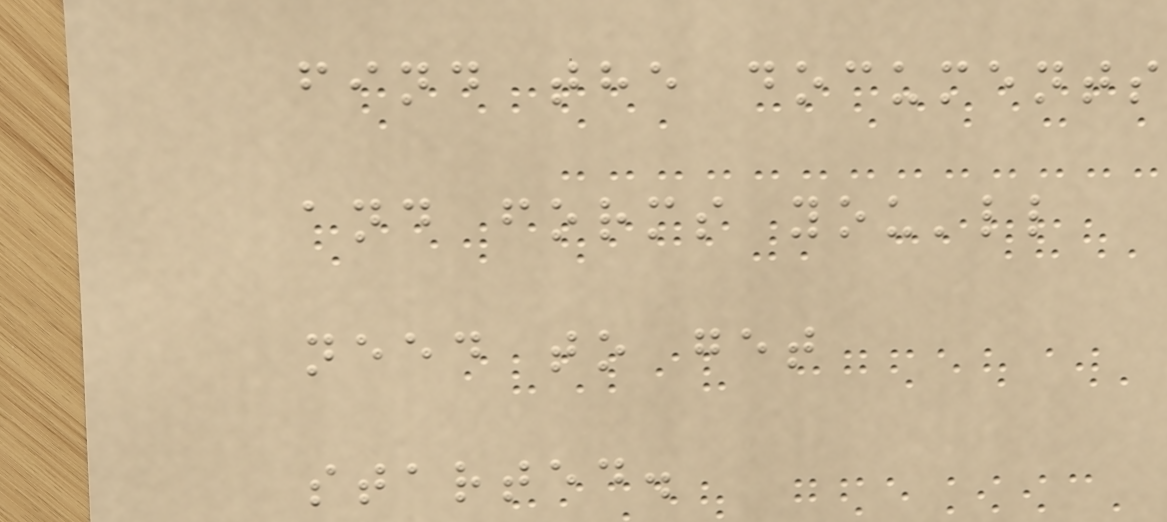find the documents
and forms you'll
need to get
started.
